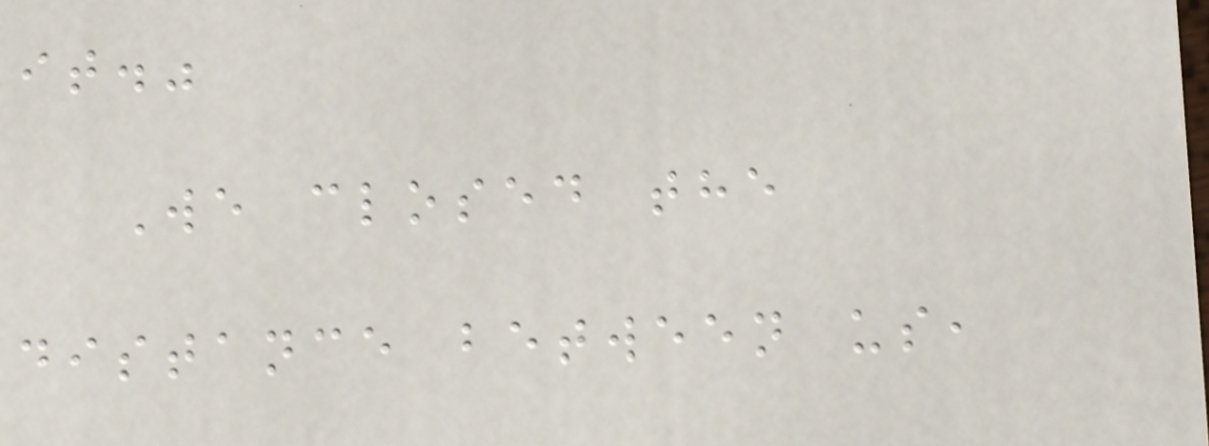it."
We closed the
distance between us,
